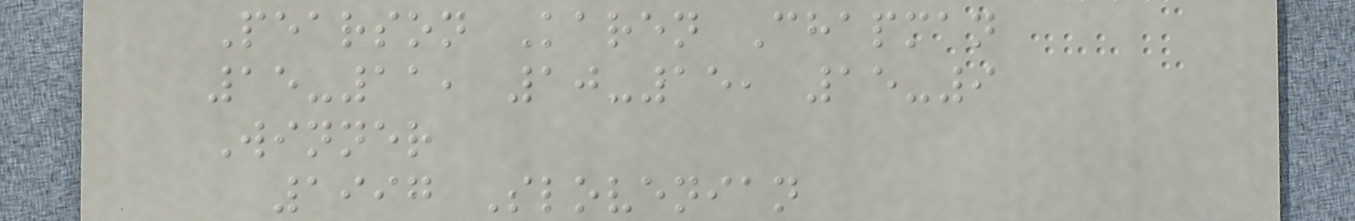Pearson Karen Chapman
15-11, 10-15, 15-9
Winner
1997 Slovenian
